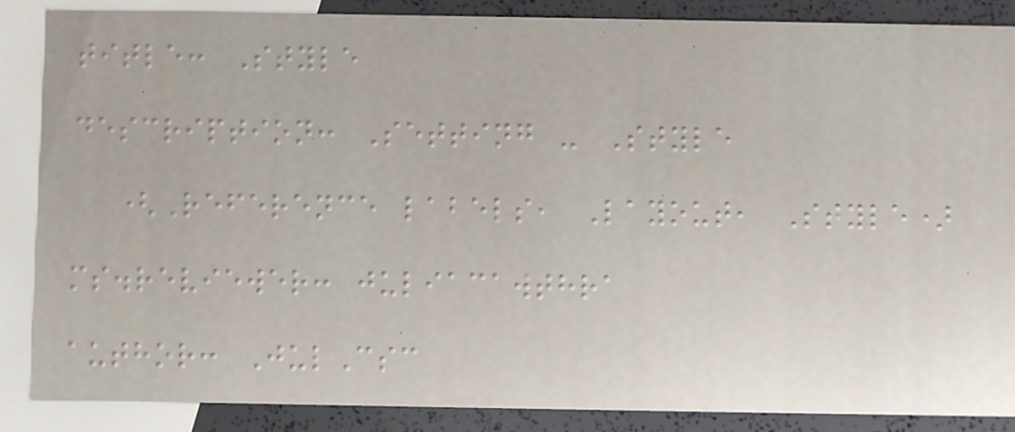title: Style
description: Setting - Style
(Reference labels, Layout, Style)
ms.reviewer: juliacawthra
author: JulCsc
